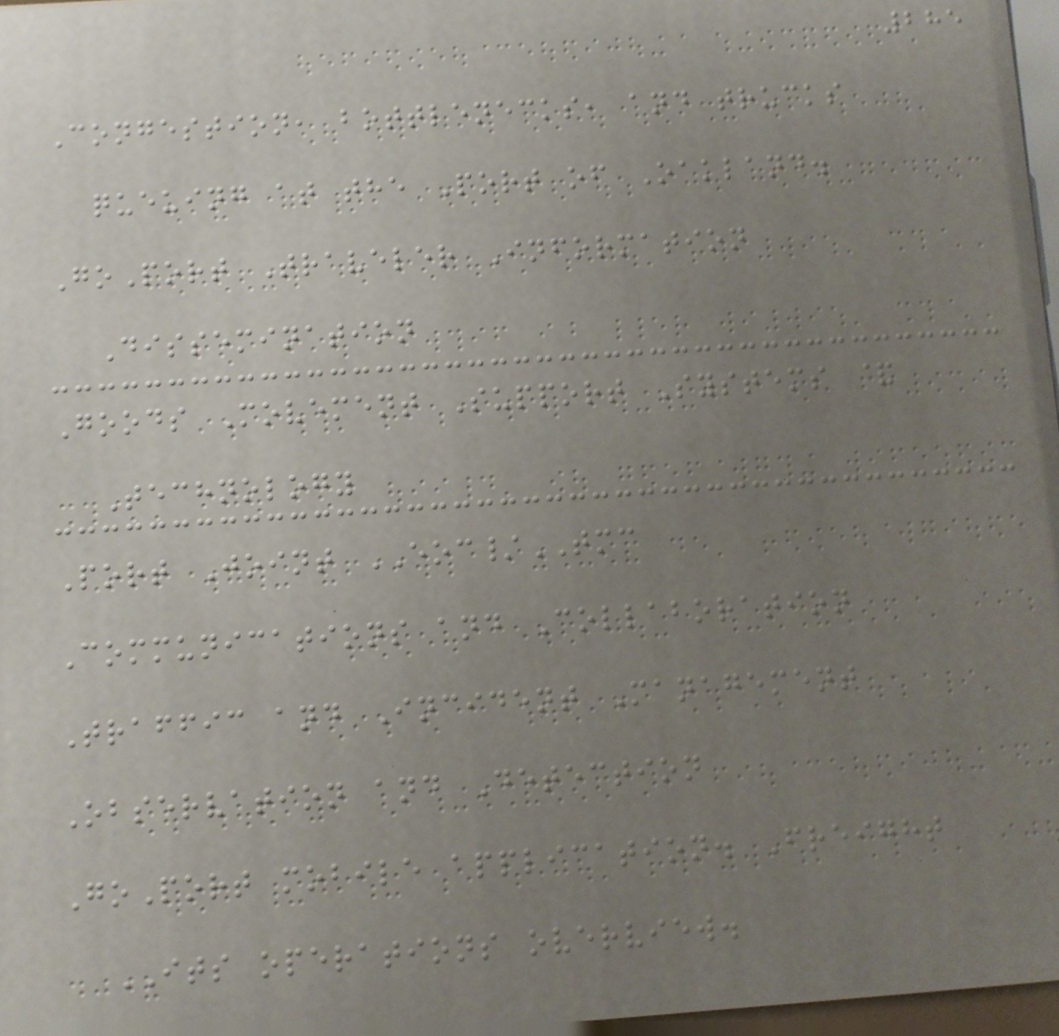285
Congestion, bottlenecks, and trucks
queuing at the Port of Oakland.
GoPort Traveler Information
Dissemination
Goods Movement Support Systems &
Technology
Port Joint EOC/TMC
Communications and Collaboration
Traffic and Incident Management
Observation and Detection
GoPort mobile application. Freight
ITS operations overview.
